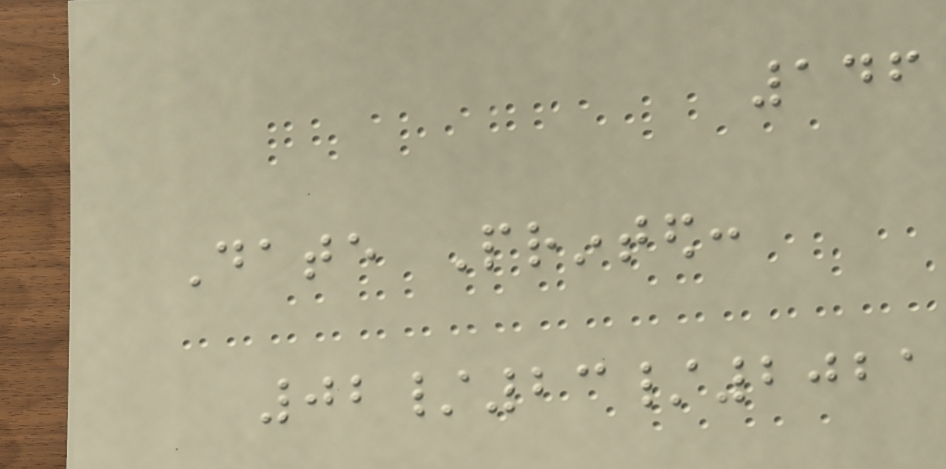146
Date Printed:
02/23/2021
